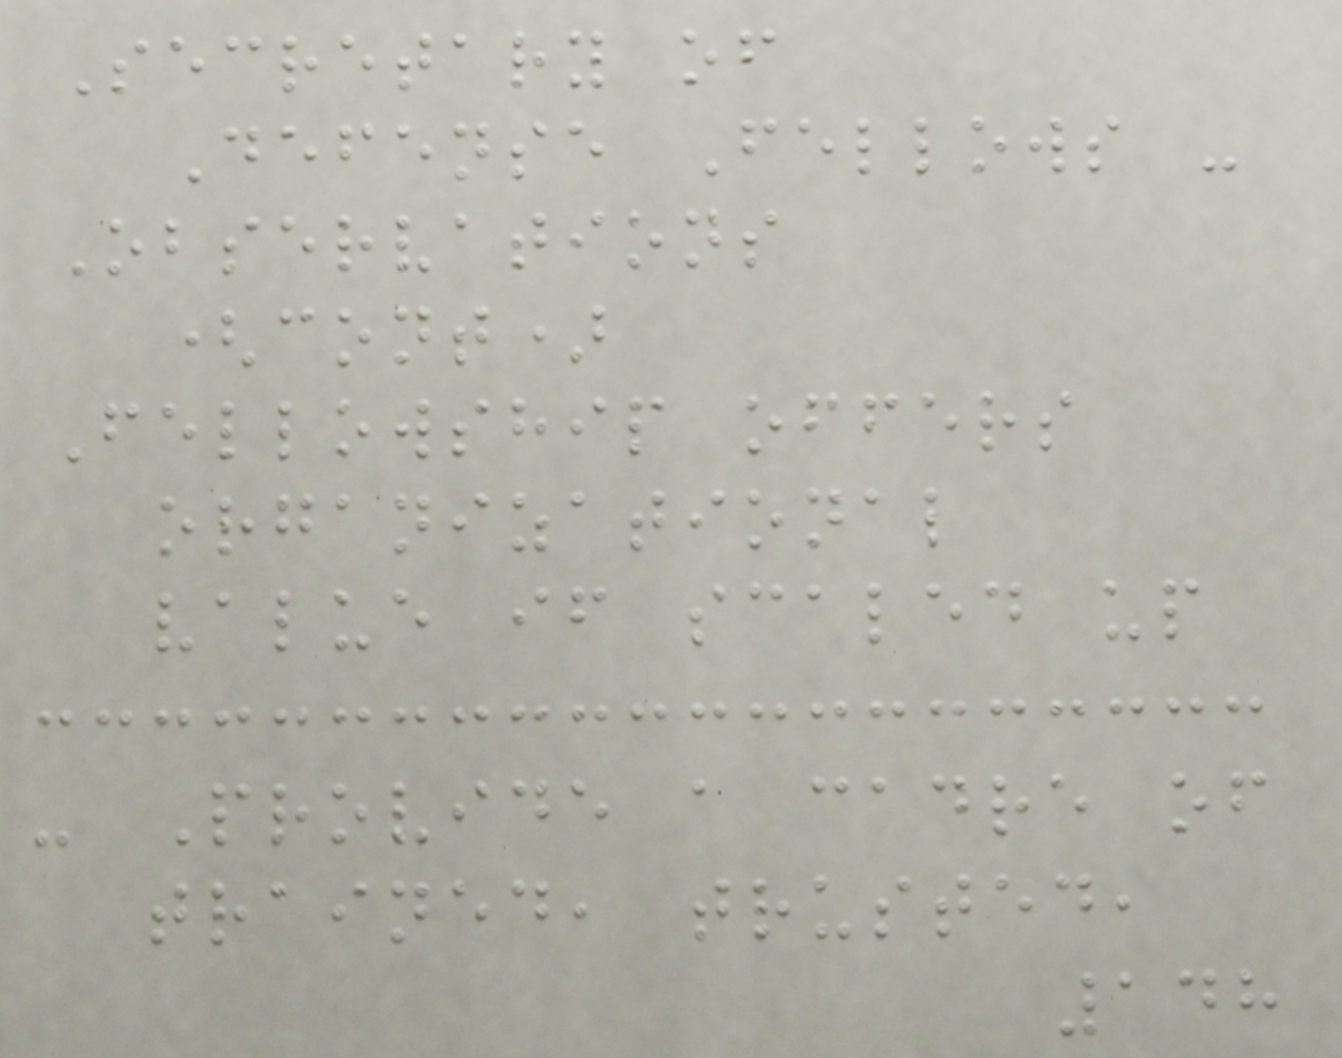Secretary of
Defense Fellows -
Observations
(cont)
Fellowship offers
organizational
value if scaled up
- Provide a cadre of
trained, trusted,
148
